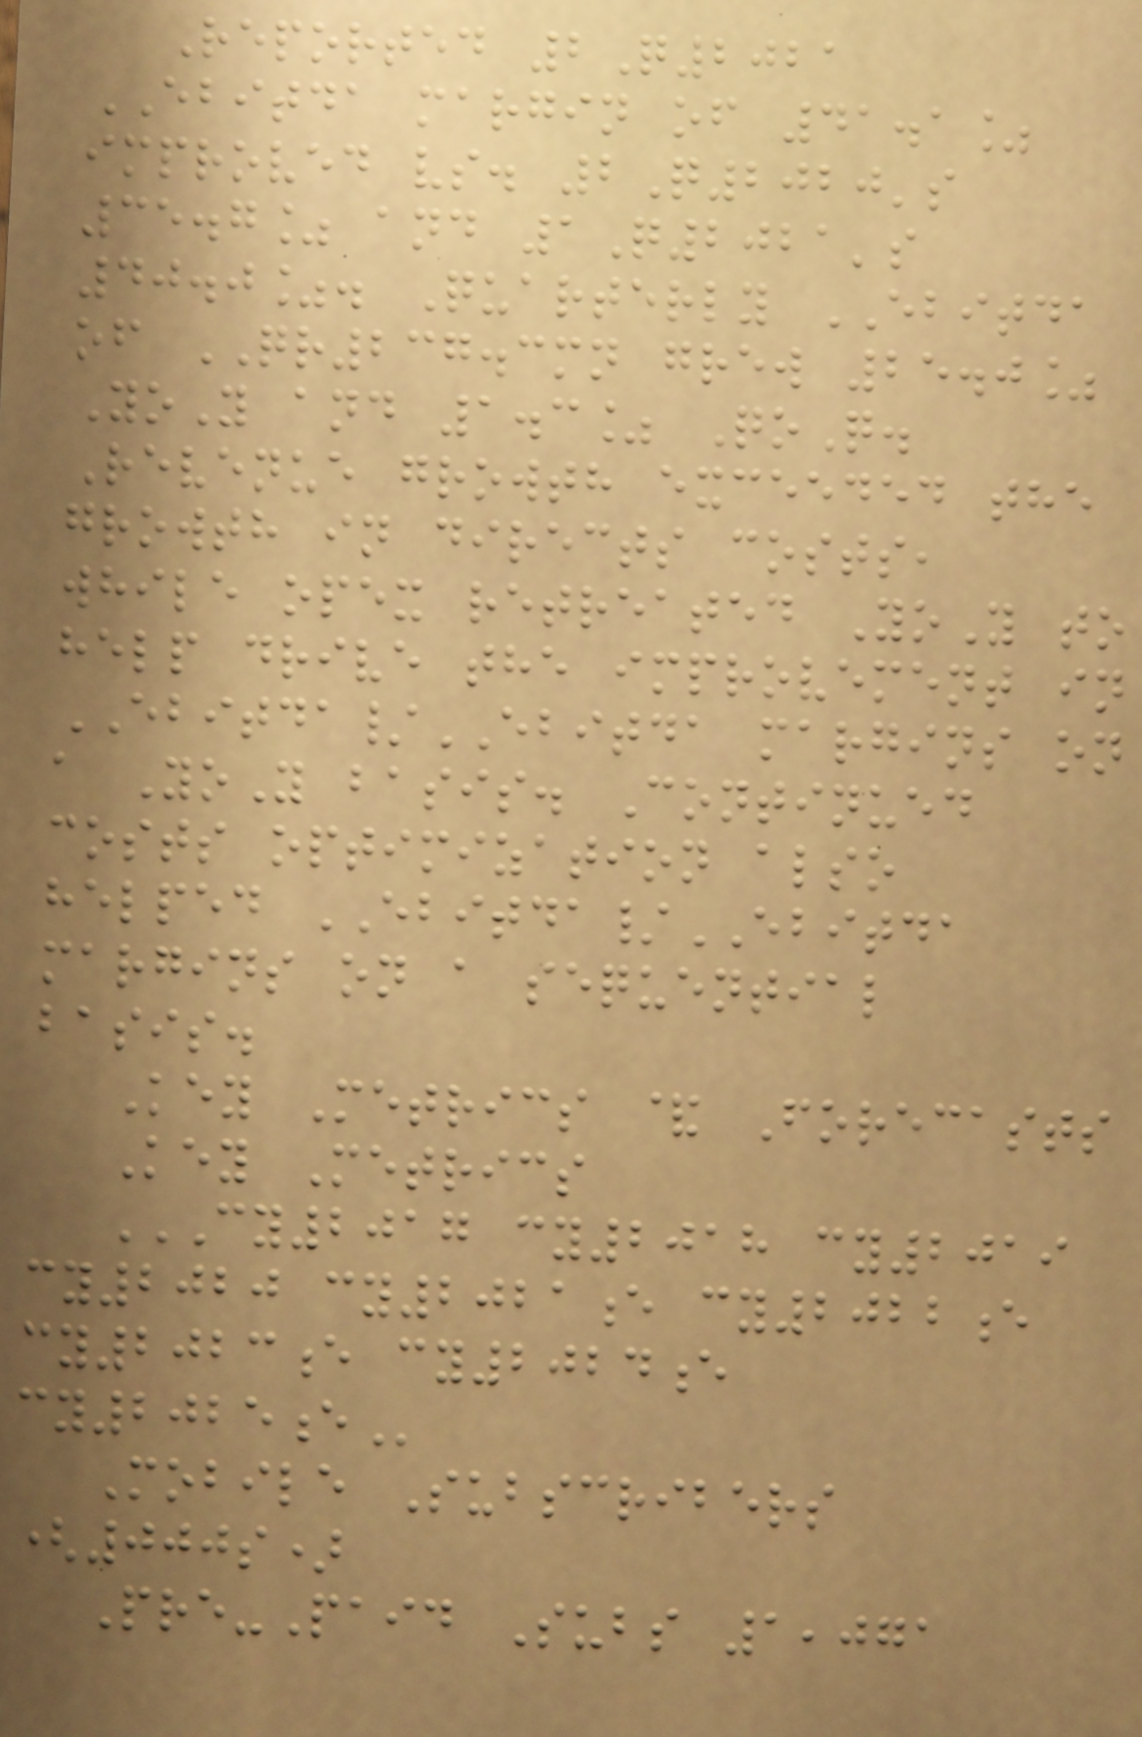Reported 2Q2021
EBITDA margin of 41.1%
improved vs. 2Q2020's
35.7% and 1Q2021's
40.0%. Quarterly EBITDA
of QR237.3mn grew 25.0%
YoY and 1.3% QoQ.
Revenue growth exceeded the
growth in directs costs,
while opex retreated YoY to
help drive the improvement in
EBITDA/EBITDA margins on
a YoY basis. Continued
costs optimization also
helped EBITDA/EBITDA
margins on a sequential
basis.
Key Metrics & Forecasts
Key Metrics
CY2017 CY2018 CY2019
CY2020 CY2021E CY2022E
CY2023E CY2024E
CY2025E
Mobile Subscribers
(000s)
Pre-Paid Subs 1,071
